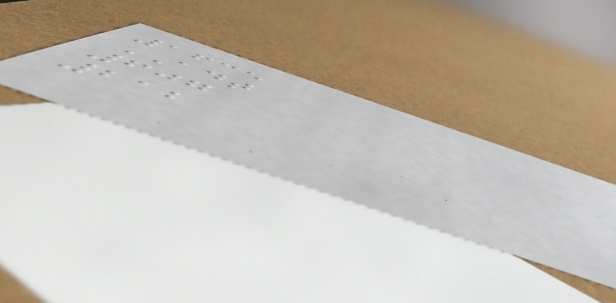1635
ADT
607
212
